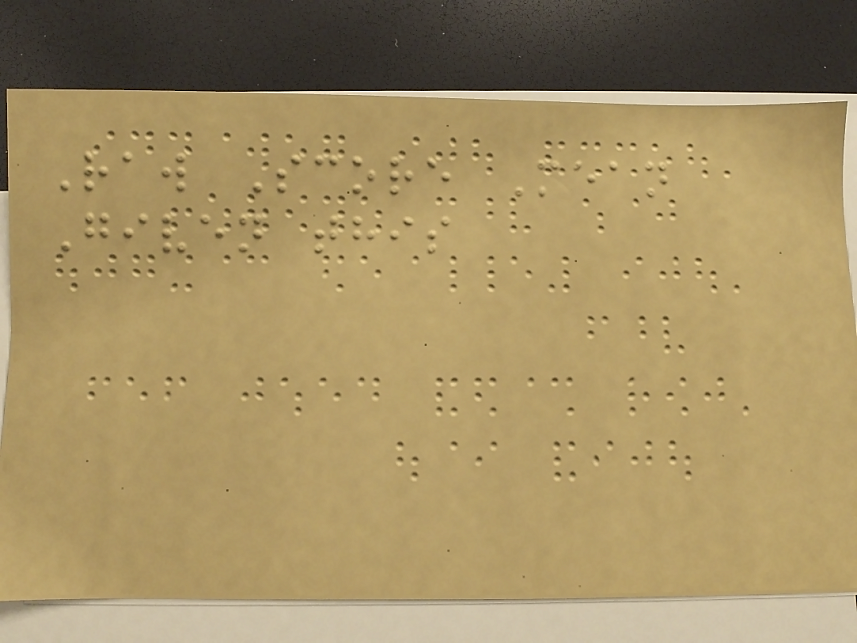Raw Score Mean
Given this
